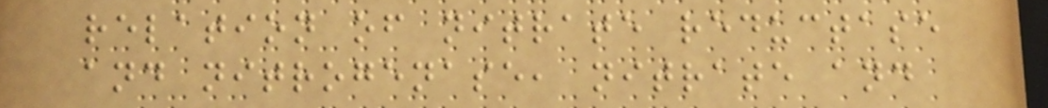relation of nitrate reductase
and nitrogenase, nitrate and
